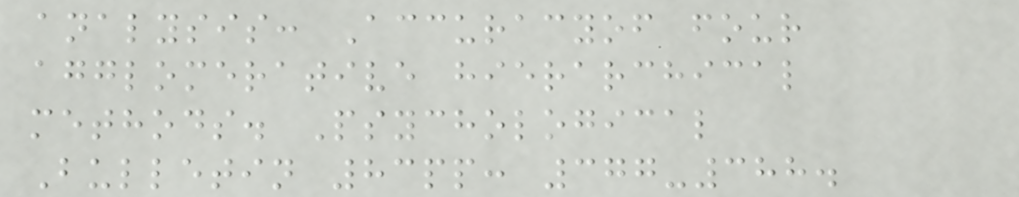analysis: Accuracyof four
agglomerative hierarchical
methods. Psychological
Bulletin 83pp: 377-388.
